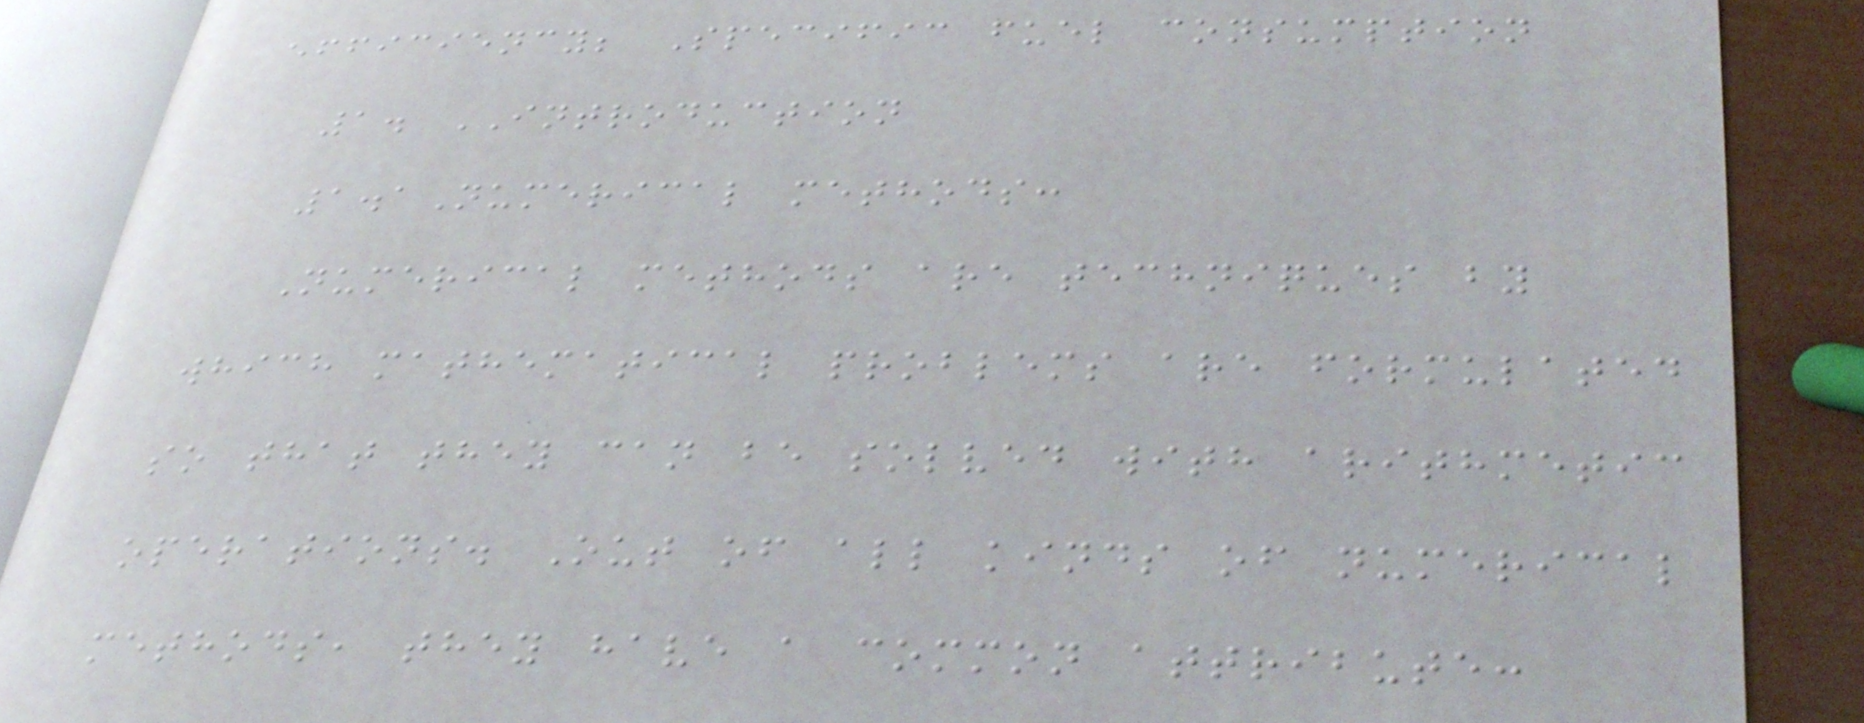efficiency; Specific fuel consumption
1. INTRODUCTION
1.1Numerical methods:
Numerical methods are techniques by
which mathematical problems are formulated
so that they can be solved with arithmetic
operations. Out of all kinds of numerical
methods, they have a common attribute:
